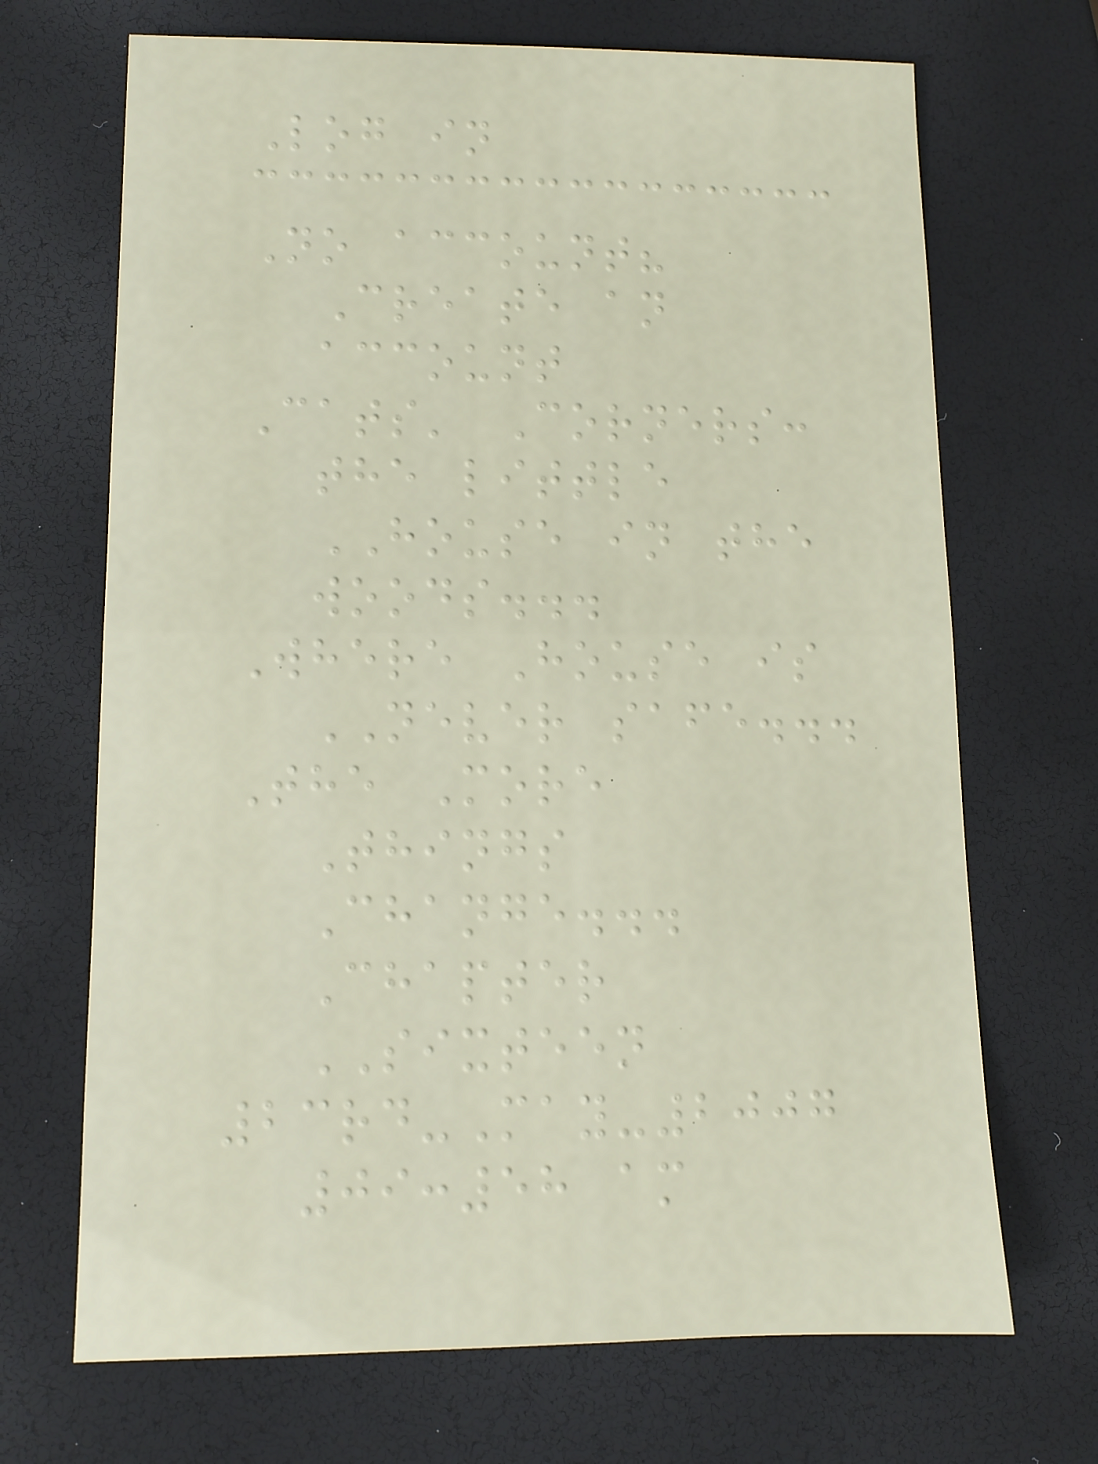Log in
No account?
Create an
account
Cats' Corners:
the little
HOUSE in the
woods...
Where House is
NEVER safe...
The More
Things
Change...
Chapter
SIXTEEN
23rd-May-2007
09:58 am
